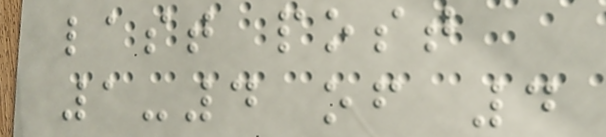last post
1-4 of 4
